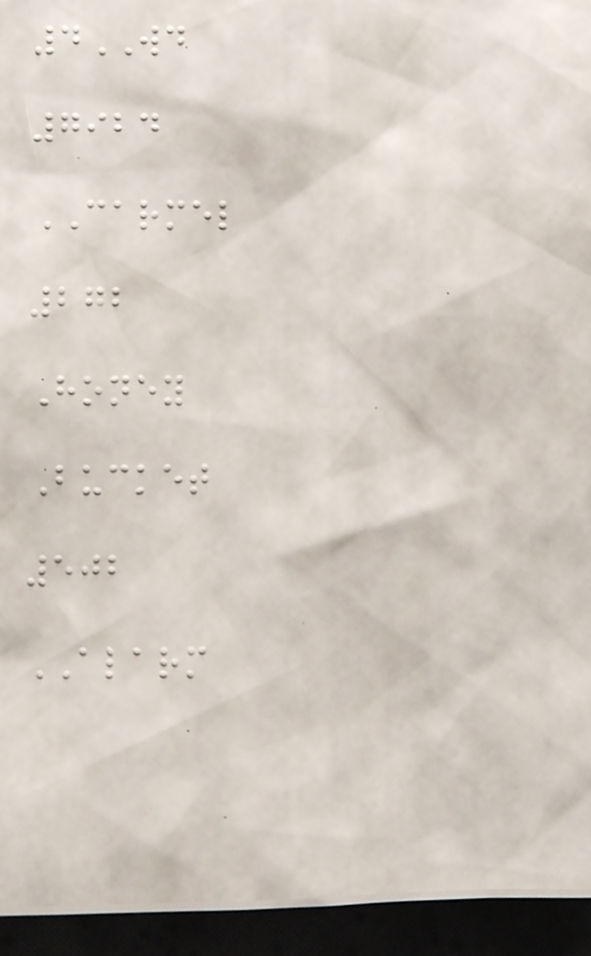4WD
7924
CARMEL
272
Honey
Bucket
502
ALARM
